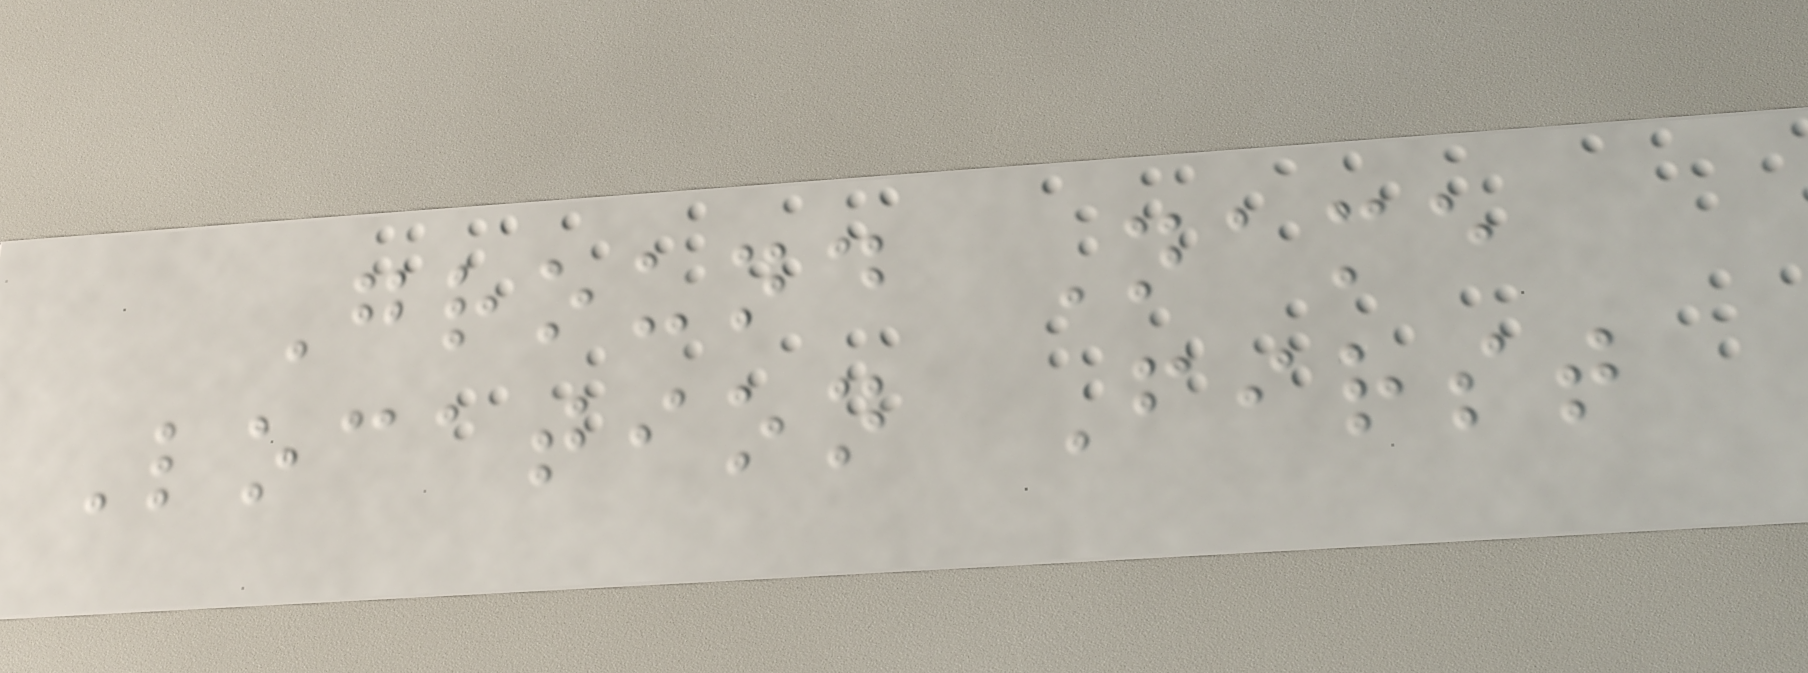Ground Name
Location First
